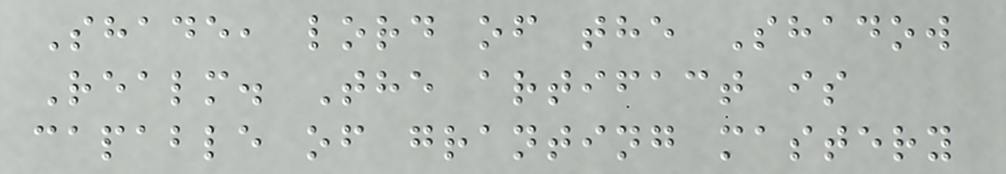Shade, lord of the Shadow
Realm. The artifact is
capable of granting mastery
